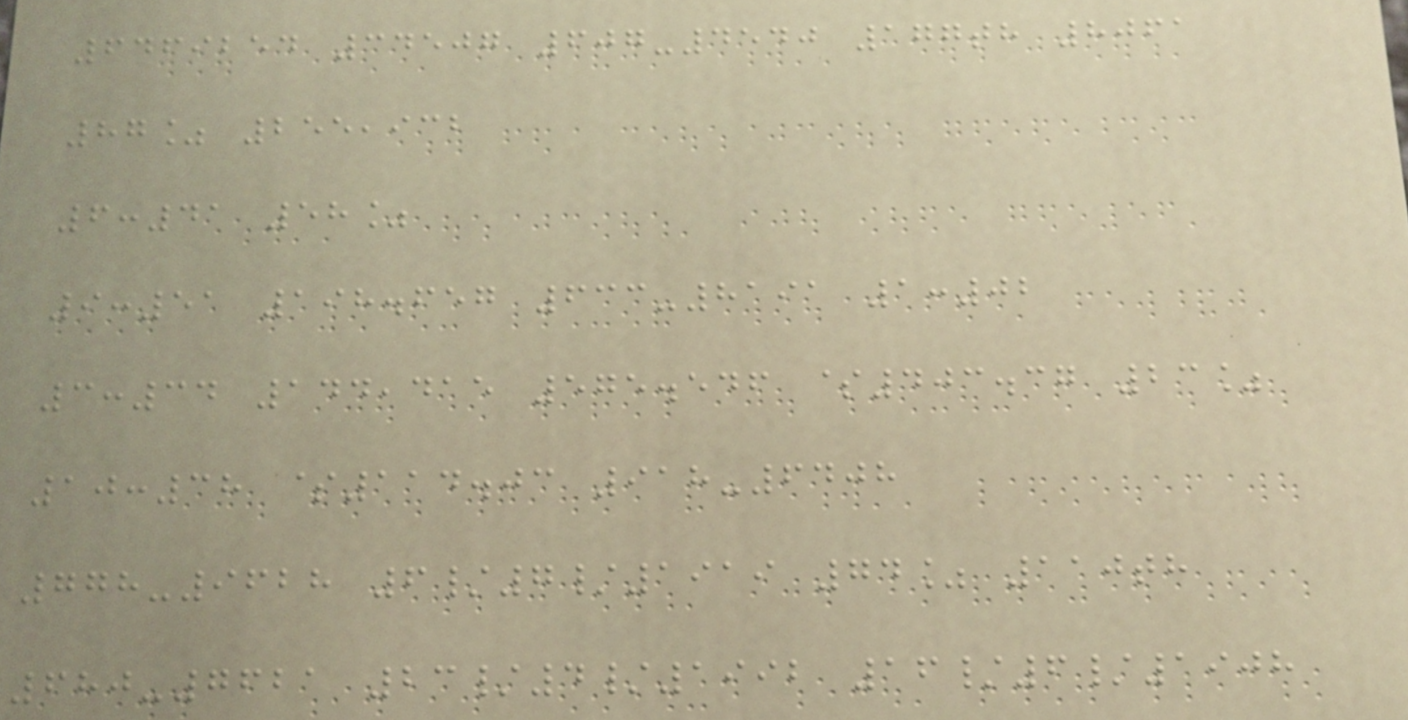6469254 34507 607-4540 177th 8061
87% 255,932
6:41 58%
9:51 198.657 633-8191 1:02
3:34 144,415 575.546 $403.37 23%
10:38 $114.03 918-6408
778-9628 6/7/1919 74% 110th
680-7621 23/4/1992 16/6/1908
